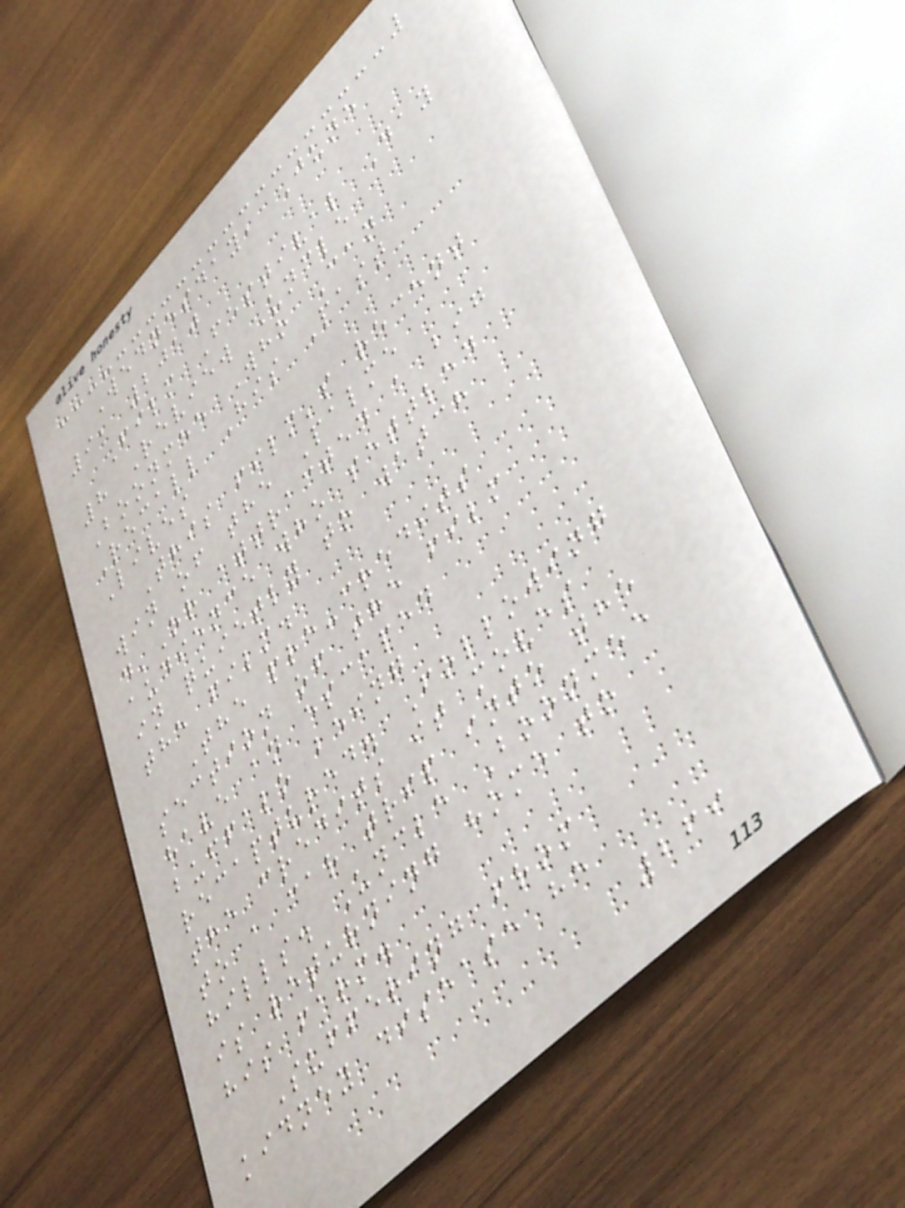Wednesday, June
9, 2010
Film Festival Day
8 Review Uncle
Boonmee Who Can
Recall His Past
Lives
This film's recent
win of the Palme
d'Or attracted a big
audience who settled
in quietly to watch
the film.
The pre-credits
section of the film
have an escaped
buffalo being
recaptured. Following
the credits it moves
to a car trip into the
hills. Uncle Boonmee
is returning home to
his farm.
Suffering from
kidney disease he
269
